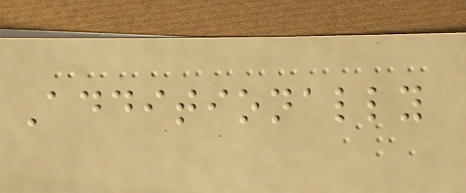Additionally
